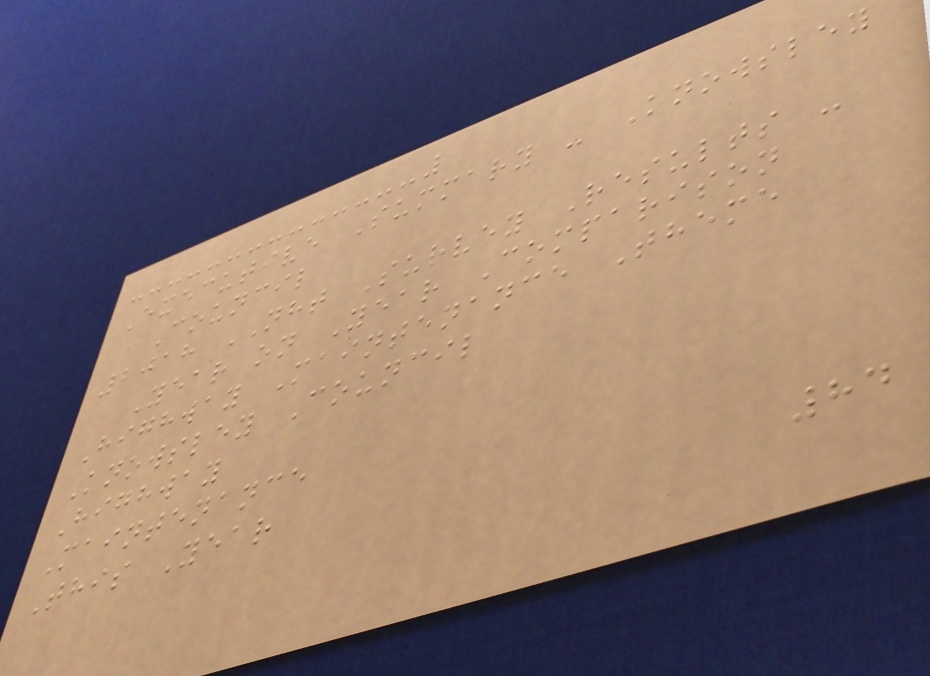Executive Summary - Knowsley
Council
2018 NHT Survey Results -
Year on Year Comparison
Highway Maintenance Theme
Knowsley Council
Highway
Maintenance
This Year
84
